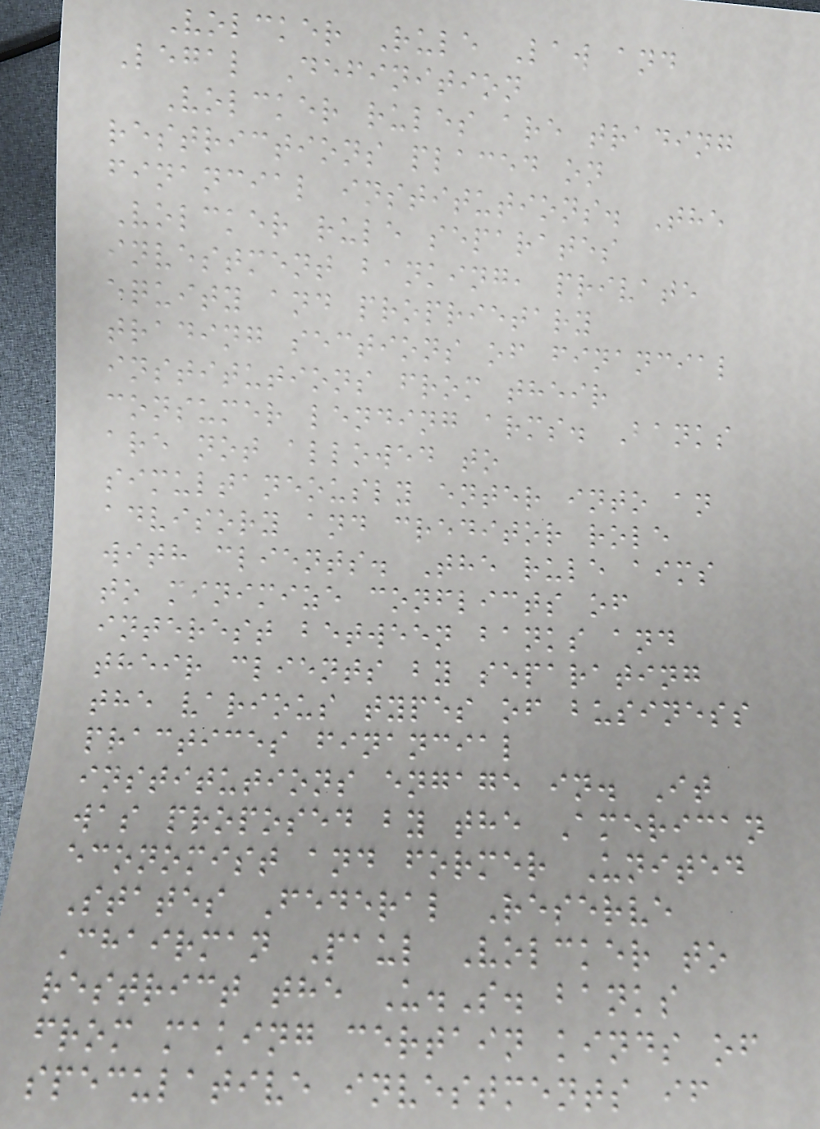Volcker Rule Law and
Legal Definition
Volcker rules are trading
restrictions placed on
financial institutions. The
Volcker rule separates
investment banking, private
equity and proprietary
trading sections of financial
institutions from their
consumer lending arms. Banks
are not allowed to
simultaneously enter into an
advisory and creditor role
with clients. The rule aims
to minimize conflicts of
interest between banks and
their clients by separating
the various types of business
practices financial
institutions engage in. It
was proposed by the American
economist and former United
States Federal Reserve
Chairman Paul Volcker to
restrict the U.S. banks
from making certain kinds of
speculative investments if
